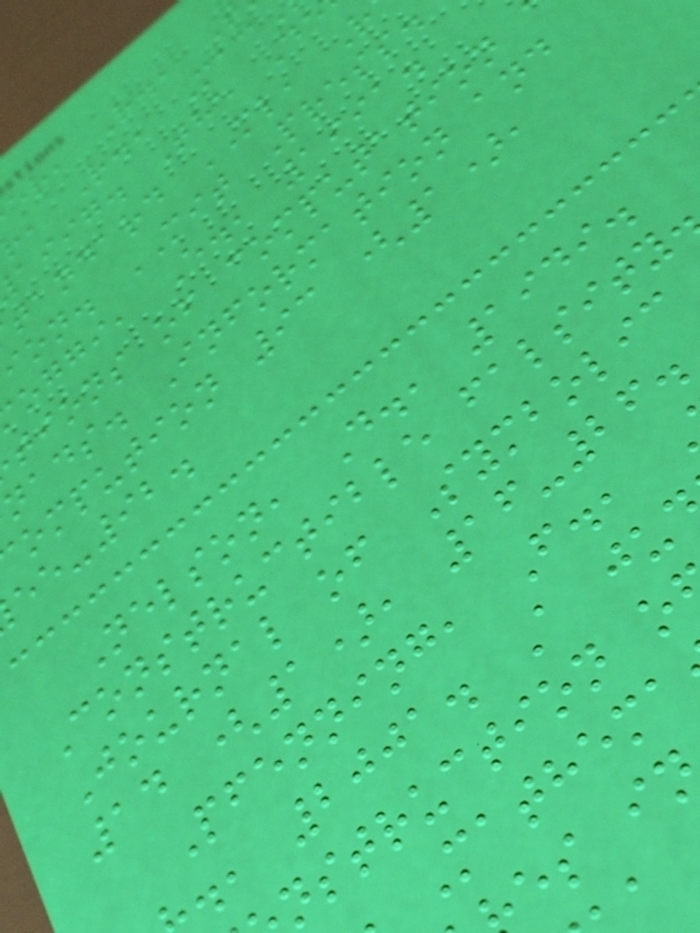er, R., T
, R., Mac
aiig. The De
tandard ML, R
ion. MIT Press.
oggi, E., 1991.
tions of computation
nads. Information and
ompution 93 (1),
-92.
Nelson, D., 1949.
Constructible falsity
Journal of Symbolic
14 (1), 16-26.
Pfenning, F.,
., 2001. A ju
nstruction o
Mathema
